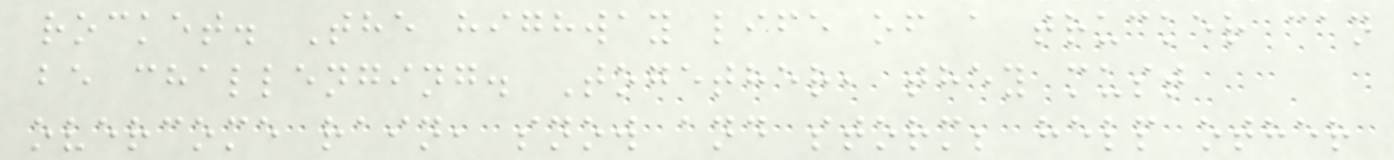rocket. The highway life of a trucker can
be challenging. Together, they must
overcome rain, snow and storm; help other
